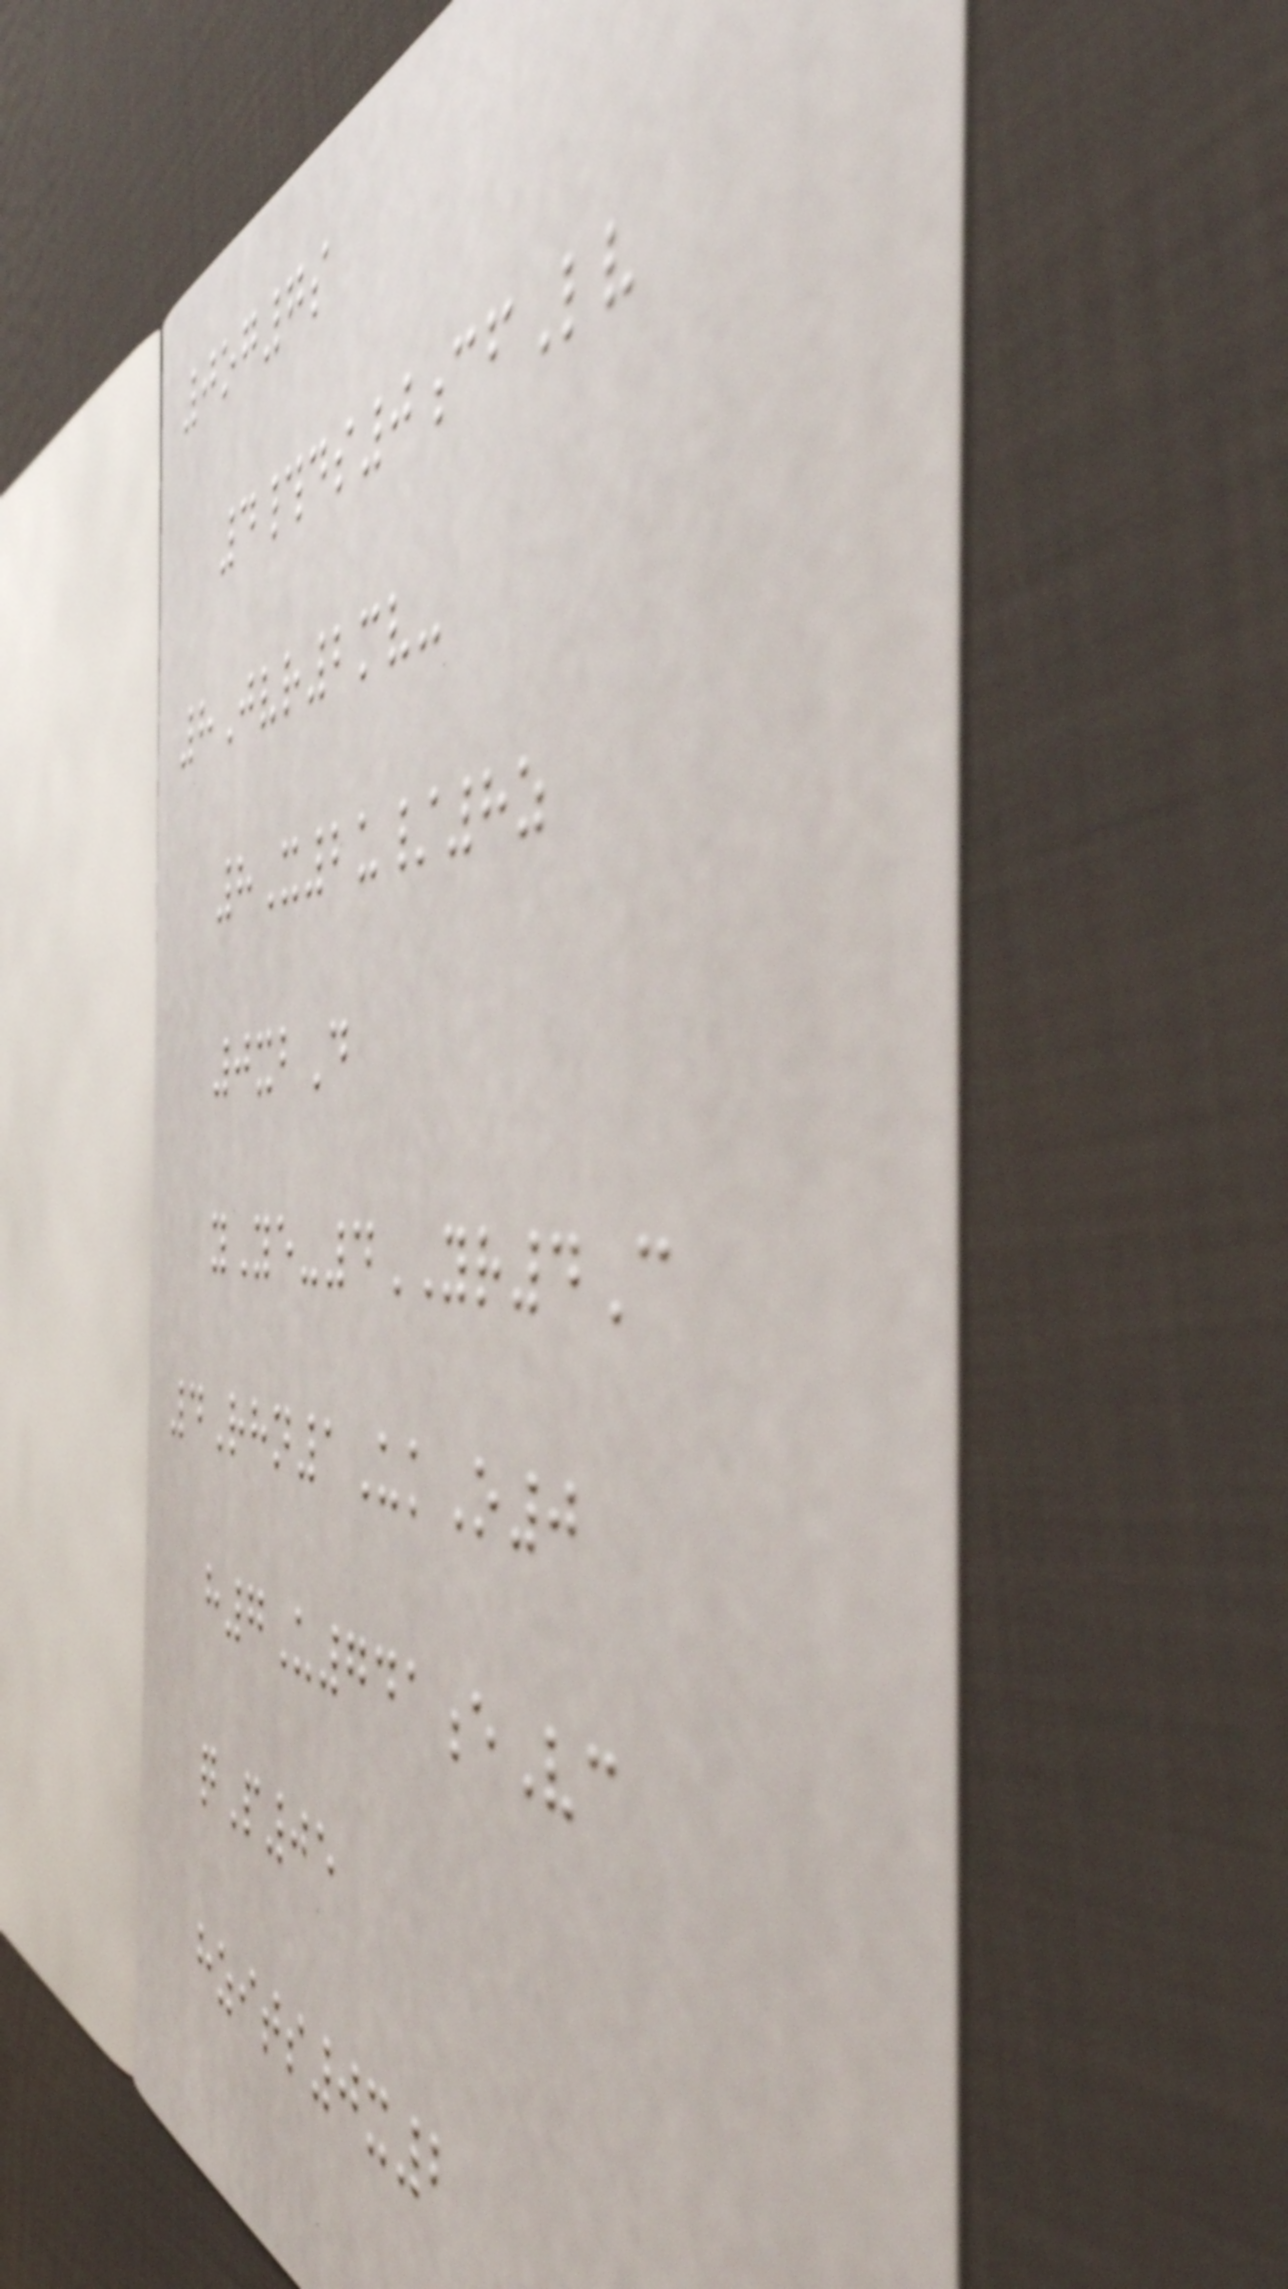0og7s
4#ds0cfLv
8Jvr2mv-
8X2u/8z
0xbD
yYe-4YR4C
4Rhn1UkO0
h7U741eVc
qP05
hzits0x2
